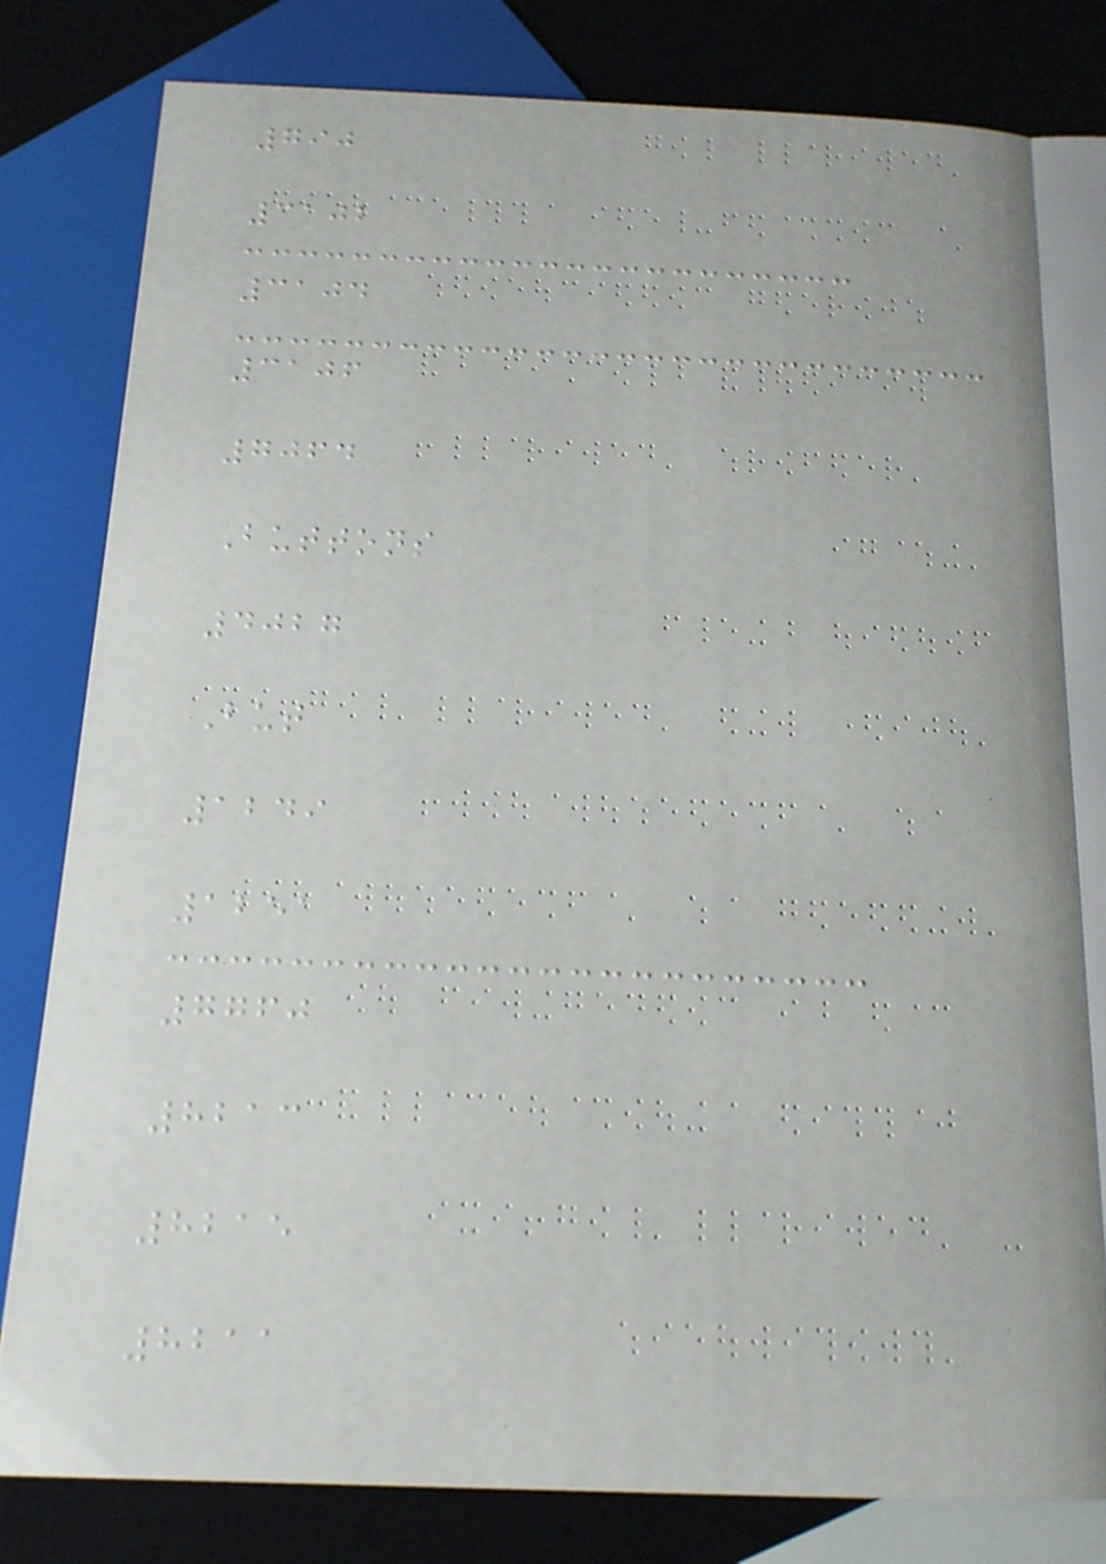790
3102
3104
3106
7064
Buttons
4027
But
1249
1251
7760
8213
8215
8211
